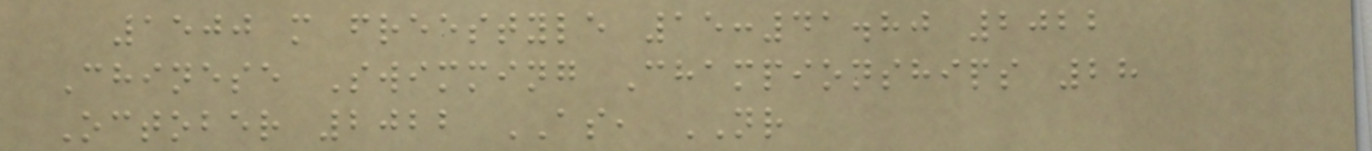1500 m freestyle 15:41.80 2022
Chinese Swimming Championships 28
October 2022 AS, NR
